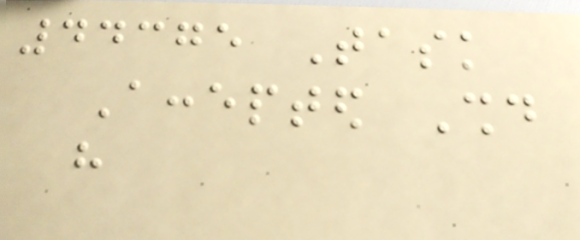44375 Task
Accepted Should
have
